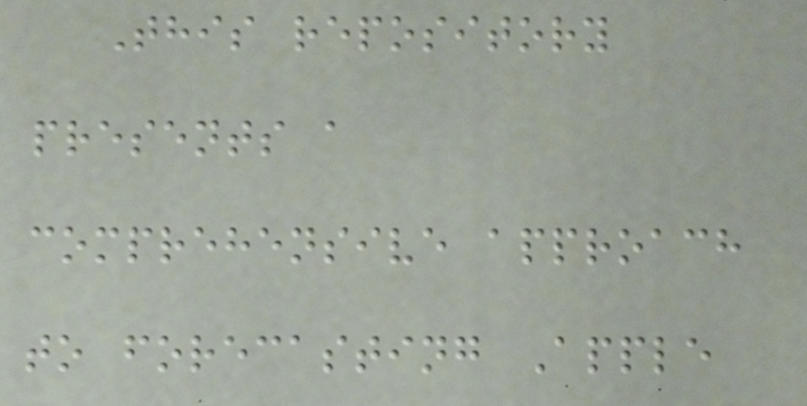This repository
presents a
comprehensive approach
to forecasting Apple
